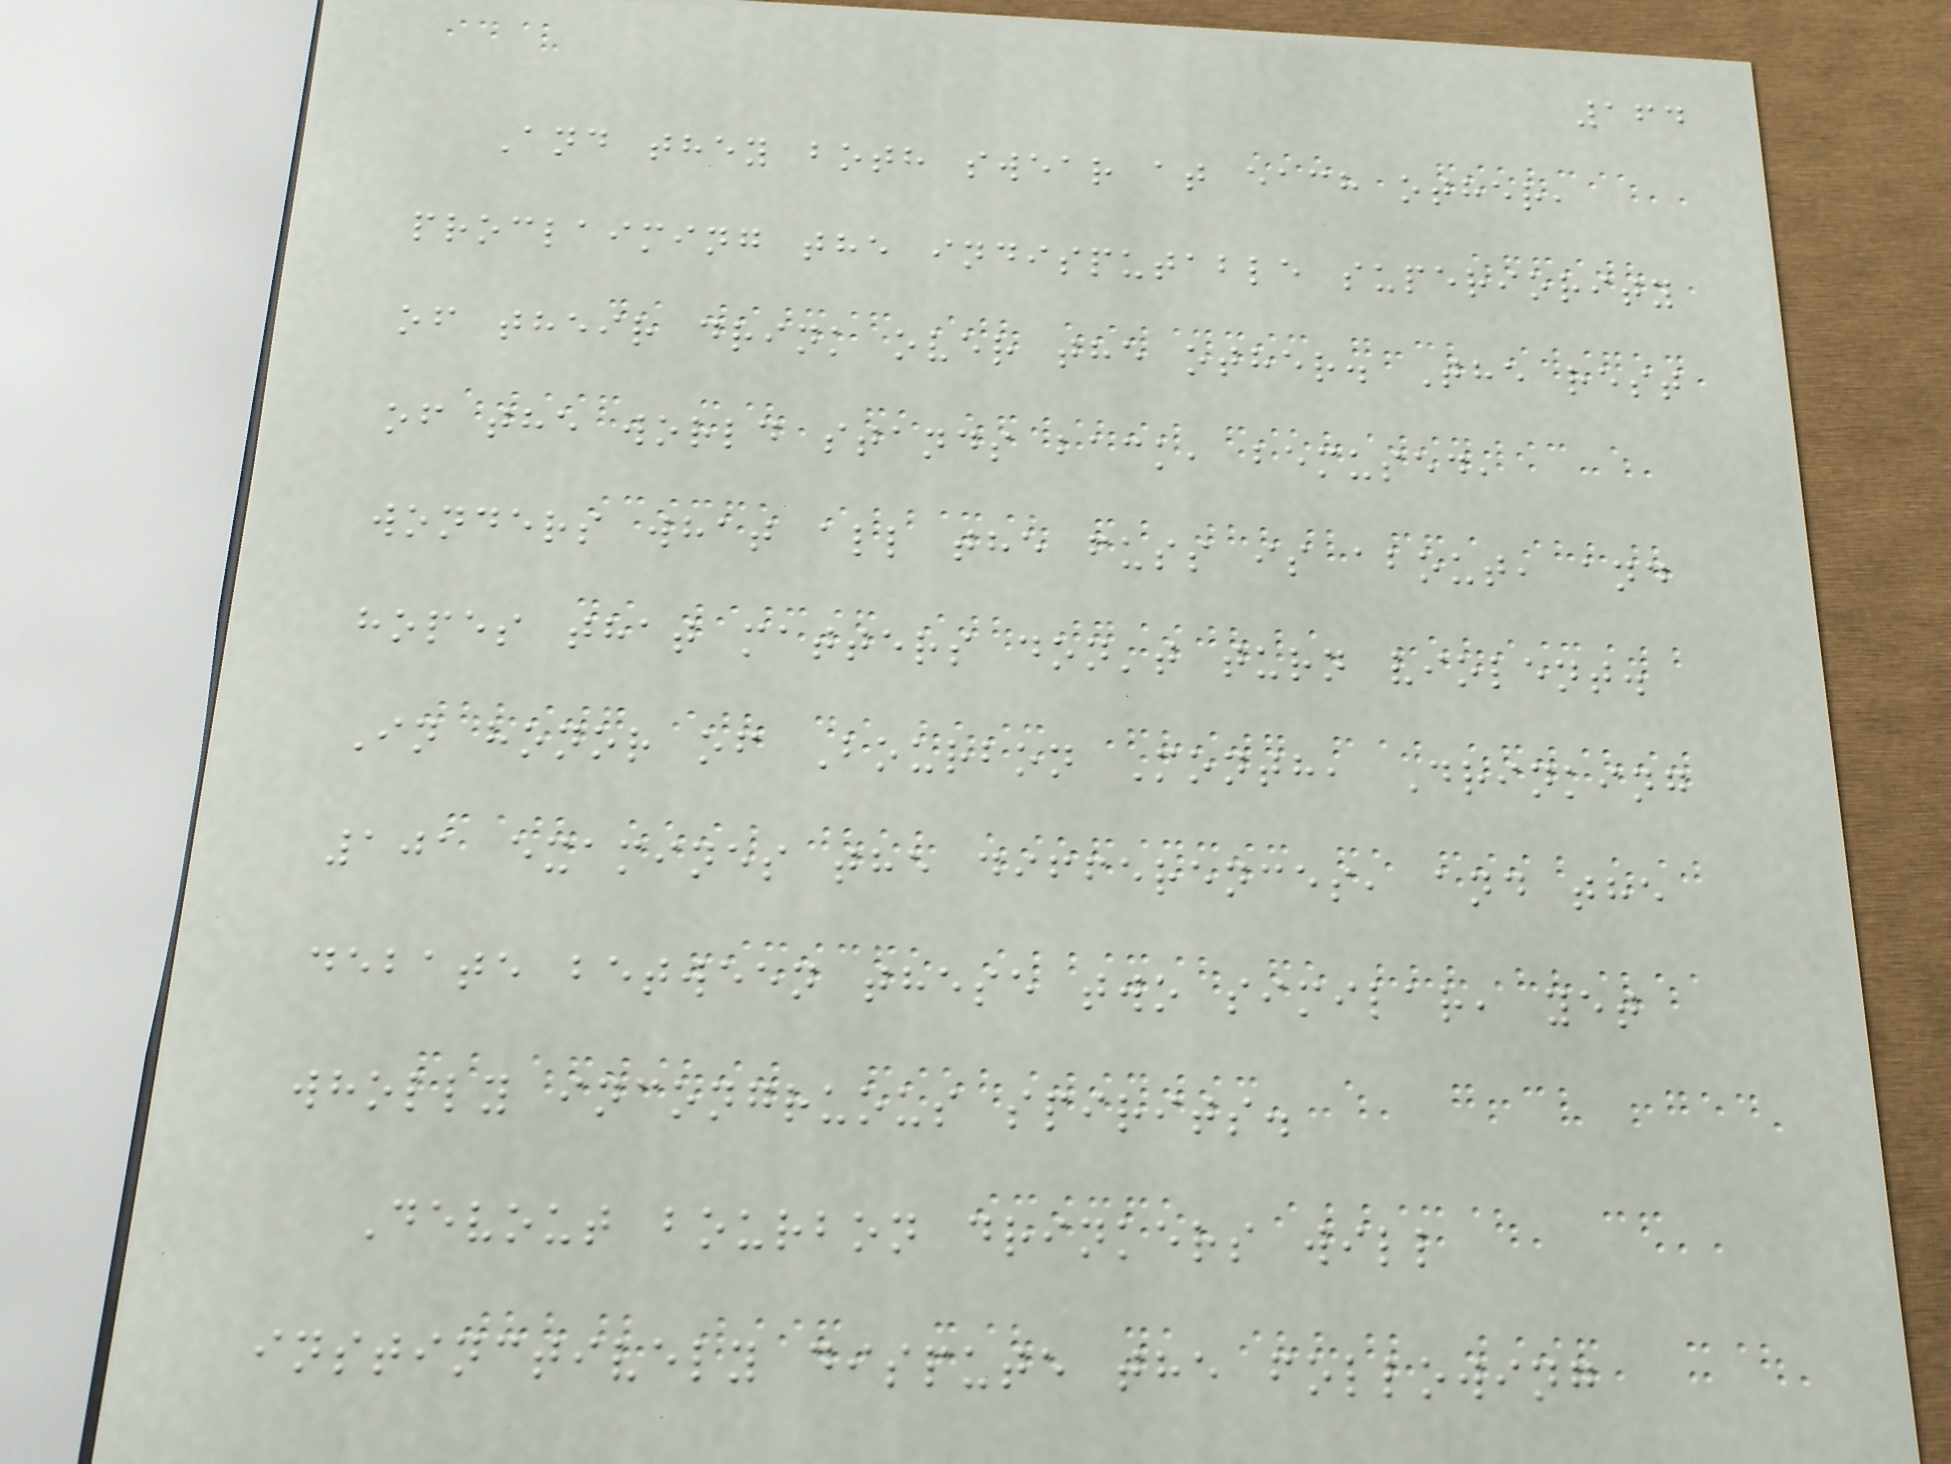164
And they both swear at each other,
proclaiming the indisputable superiority
of their drink over the other. The rest
of the world stands back, bemused,
wonders what all the fuss is about, and
hopes that matters don't turn violent.
In honor of Bourbon Month, Drinking
101 examines the differences, and the
debate between these two similar, yet
wholly incongruous spirits.
Devout bourbon drinkers will
instinctively dispute the following
